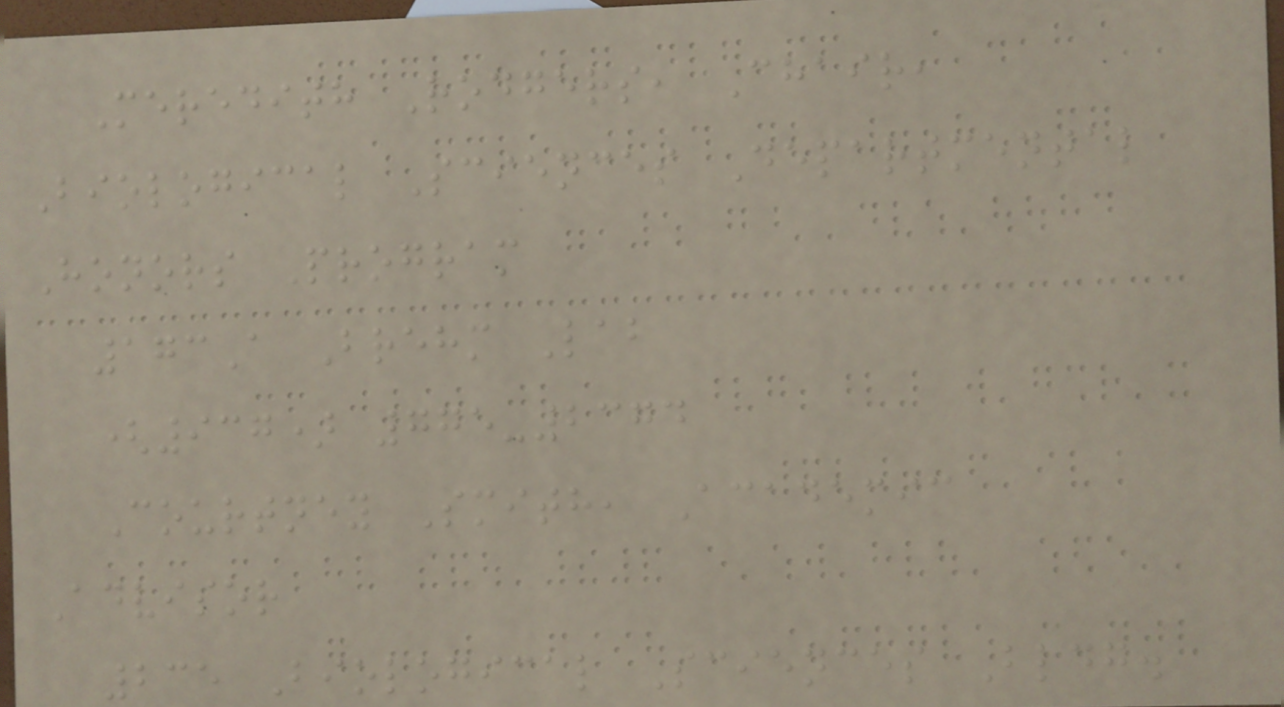Meredith Rodgers, Chair,
Biological Sciences Departmental
Honors Program
173A Brehm Lab
(937) 775-2374
Courtney Smith, Academic
Advisor
235 Biological Sciences Bldg.
